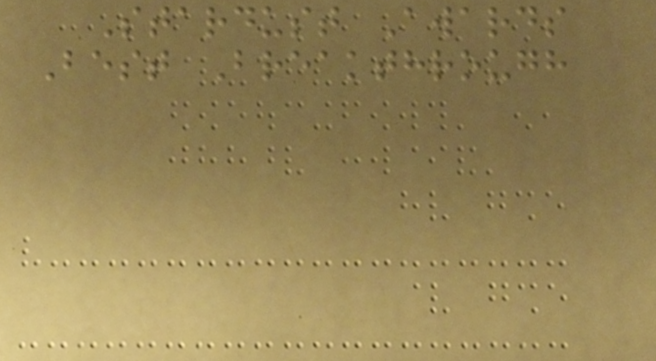Stardust Awards
Best Breakthrough
